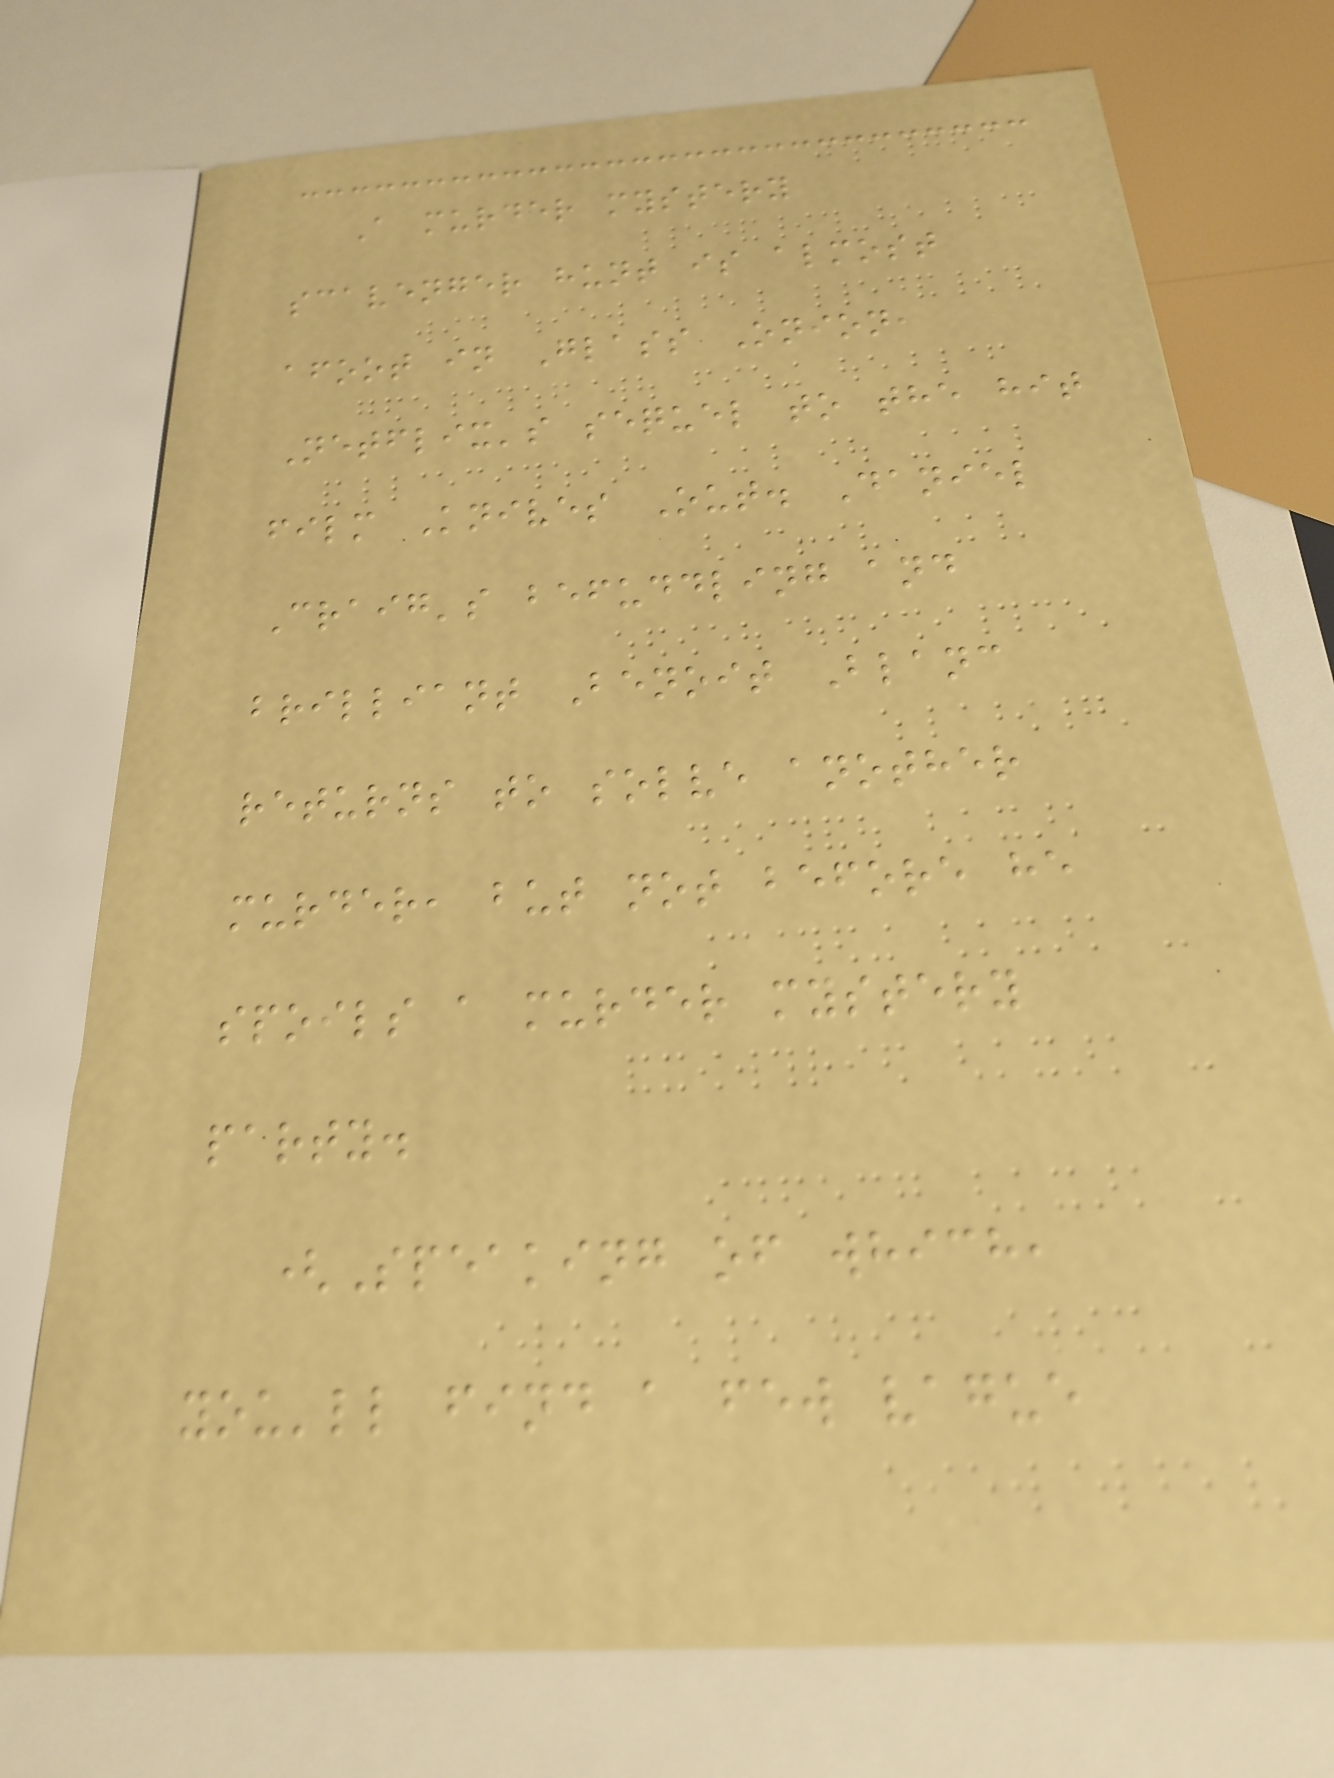A murder mystery
scavenger hunt is almost
afoot in Glass Onion,
Netflix's sequel to the hit
film Knives Out. Daniel
Craig's befuddling and
brilliant Benoit Blanc
returns to solve another
murder, but not before he
spoils a murder mystery
party.
(Speaking of which,
you'll find a few vague
